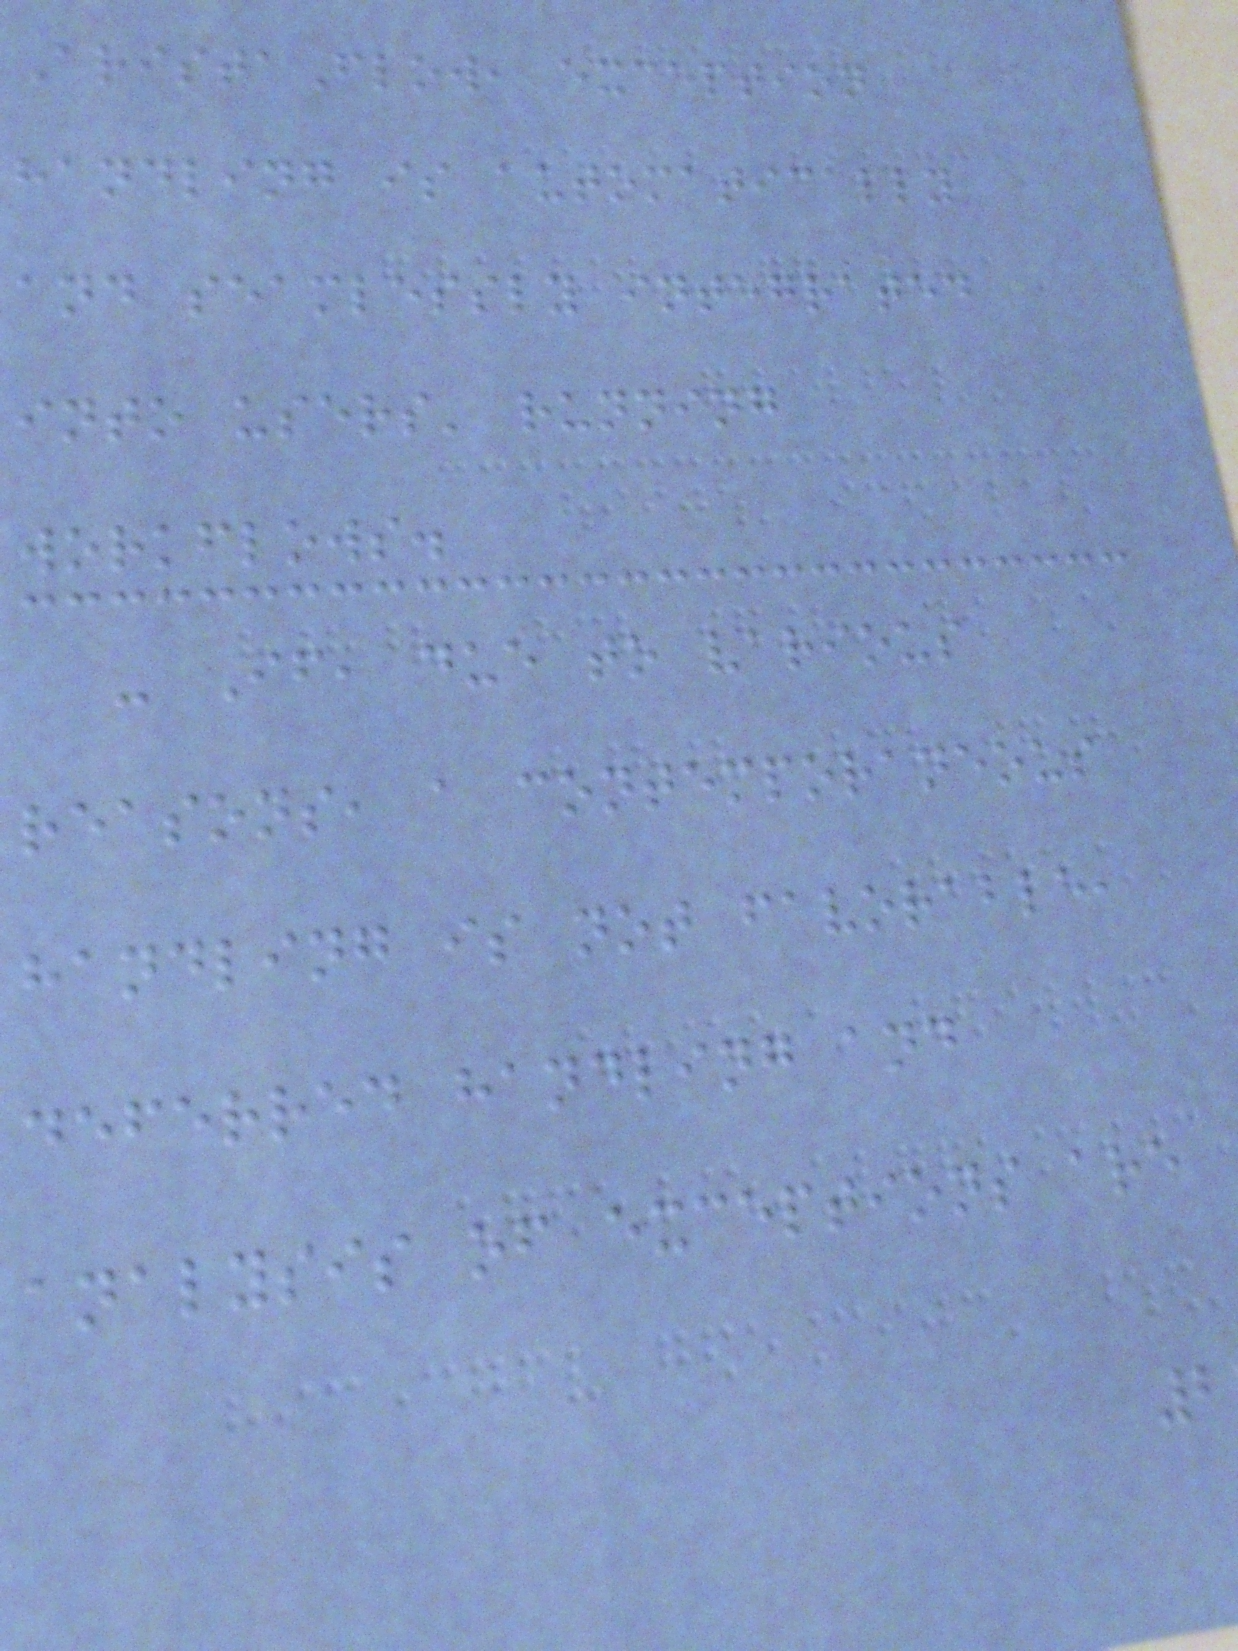AristaFlow, exception
handling is automatically
and seamlessly integrated
into users' running
workflows.
- If, due to various
reasons, a contemporaneous
handling is not favorable,
deferred handling and
analysis of exceptions are
